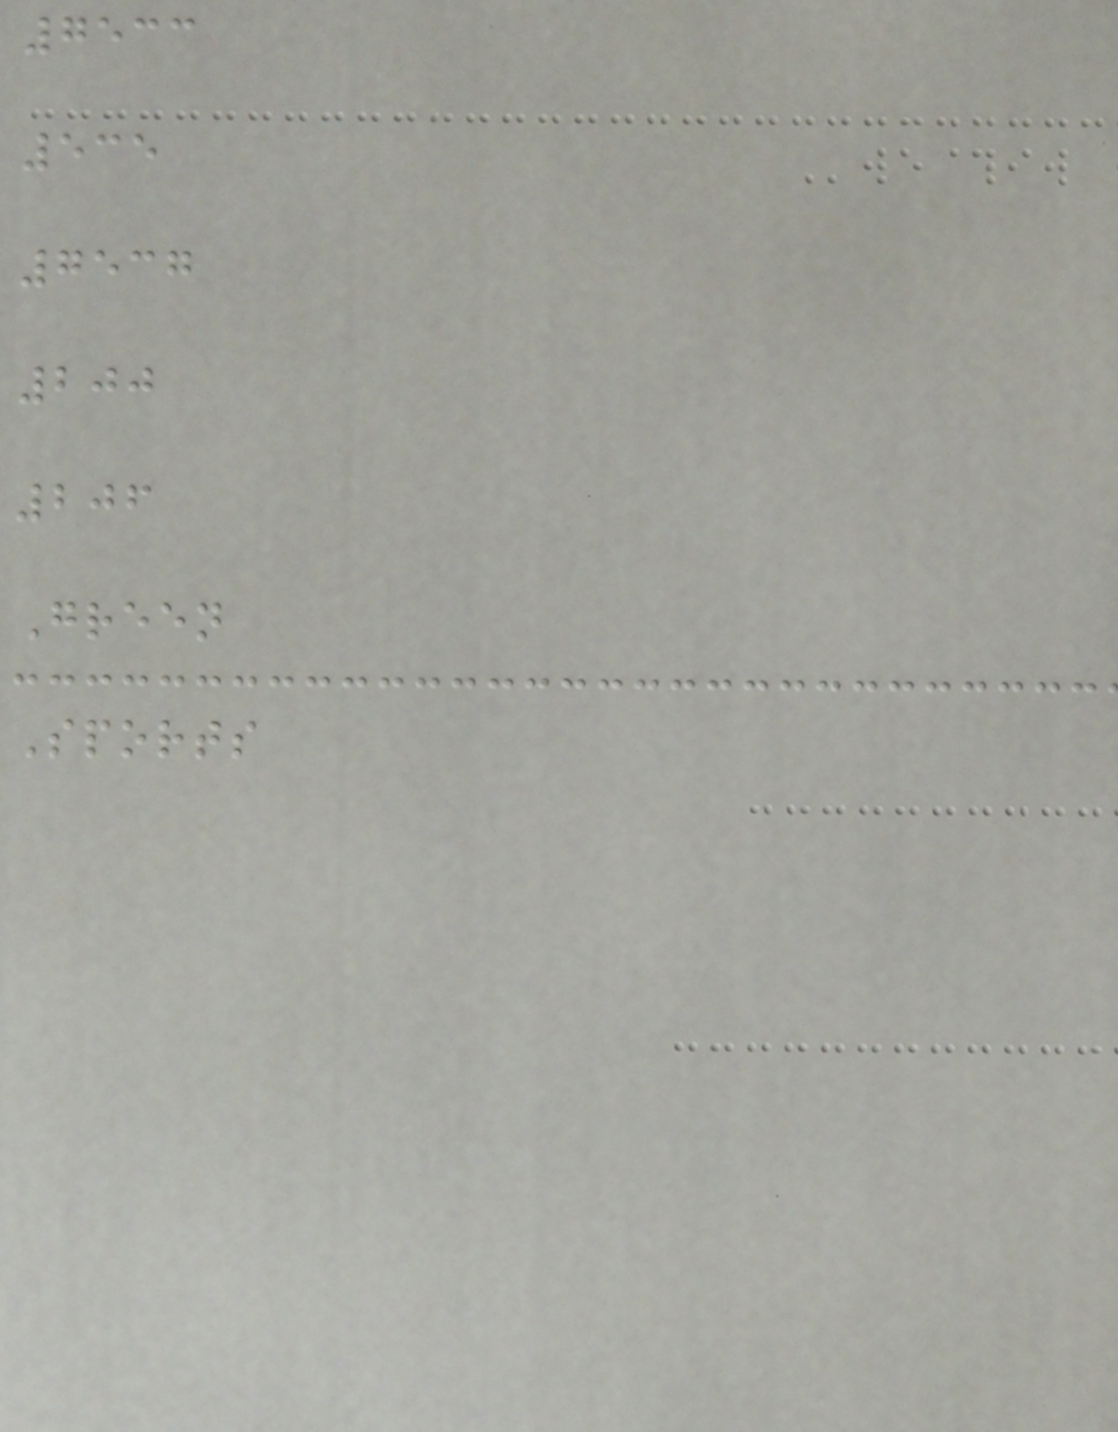7533
535
7537
200
206
Green
Sports
